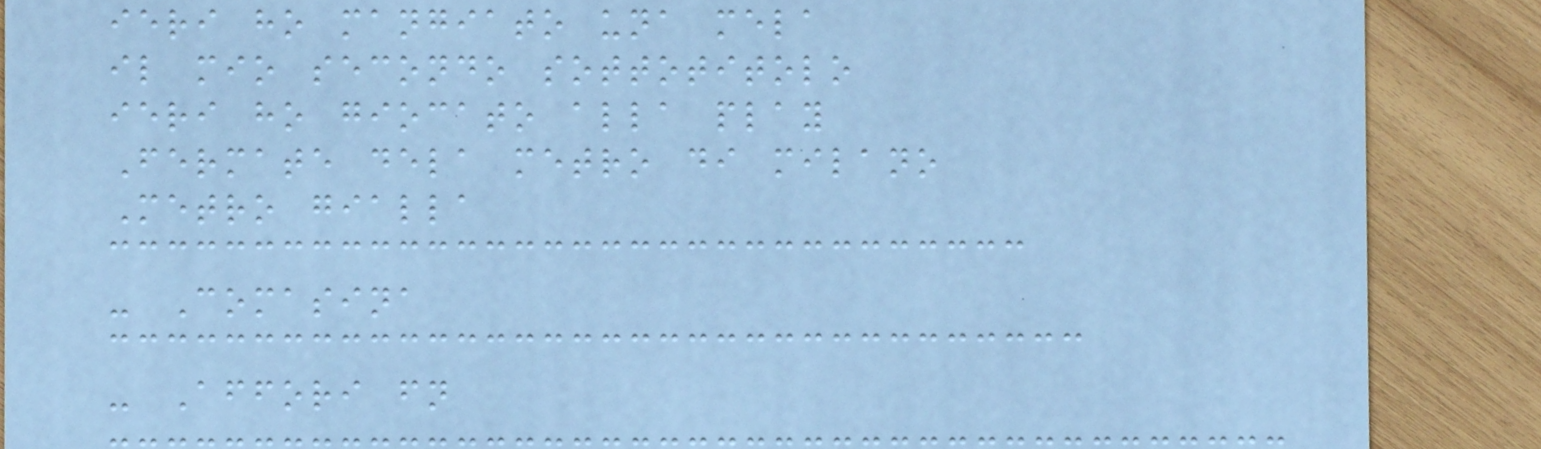ieri ho mangiato una mela
il mio secondo sottotitolo
ieri ho giocato alla play
Fermate dela metro di milano
Metro gialla
- Comasina
- Affori fn
